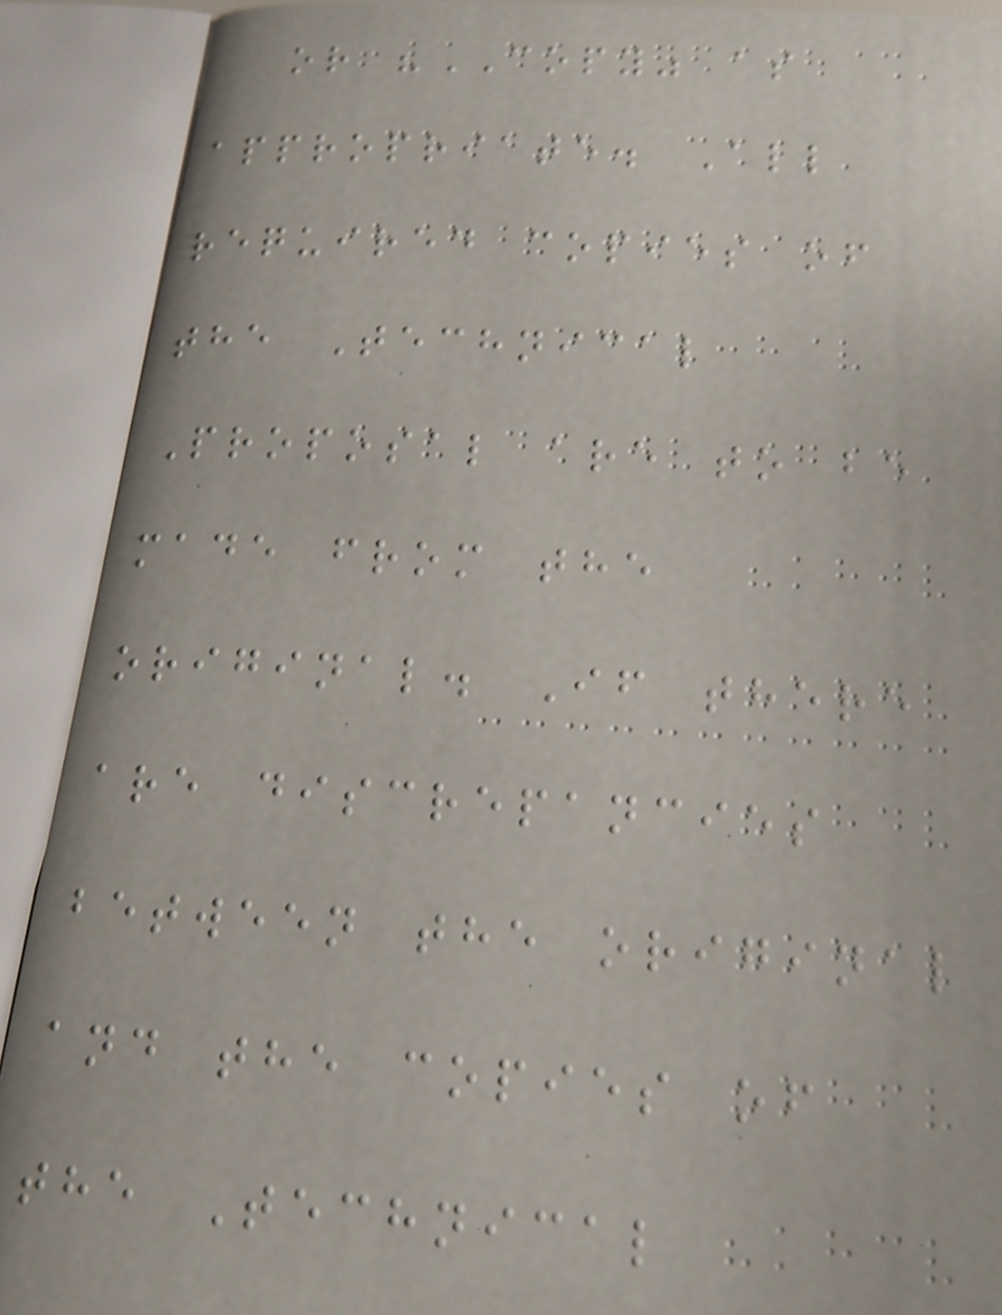or "COPY" as
appropriate. All
required copies of
the Technical
Proposal are to be
made from the
original. If there
are discrepancies
between the original
and the copies of
the Technical
